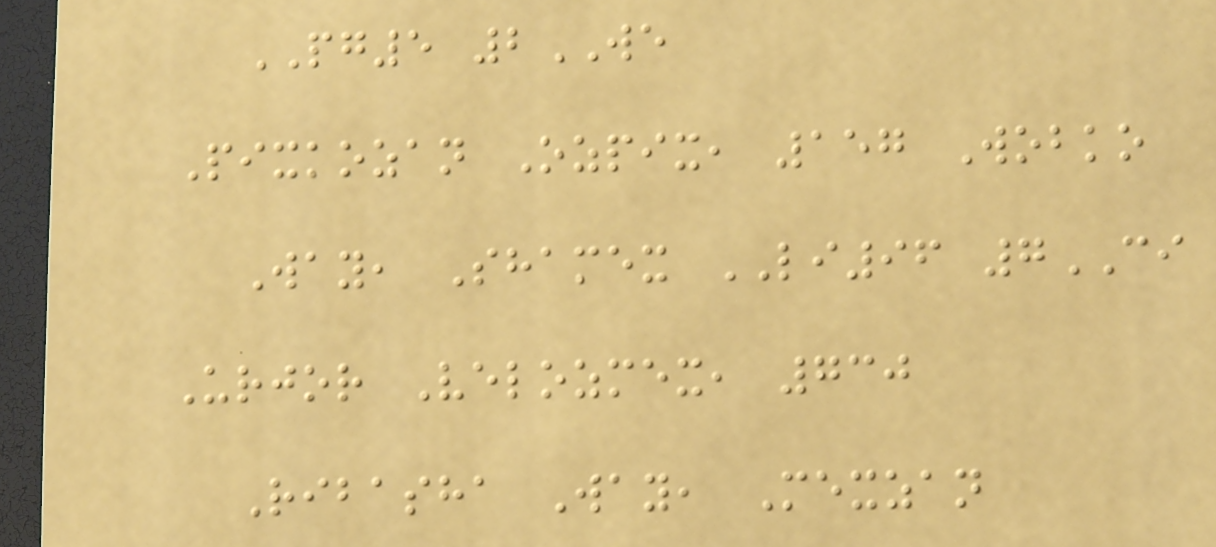PG5 2WE
Pixkozan Ozpix, 157 Wobko
Way, Shamex LI96 7CI
Urjor Velozmex, 730
Ribasha Way, Mexzan
